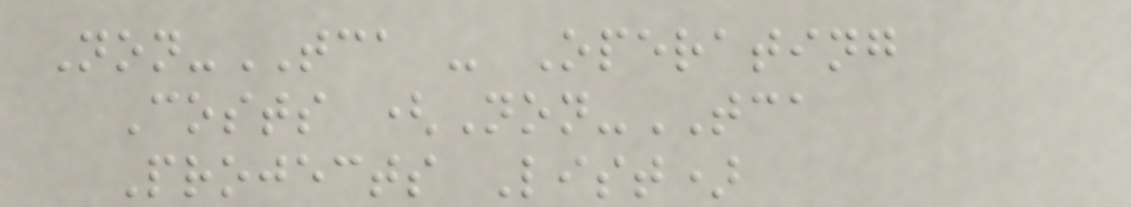Non-TCA - Operating
Costs (Non-TCA
Projects List)
